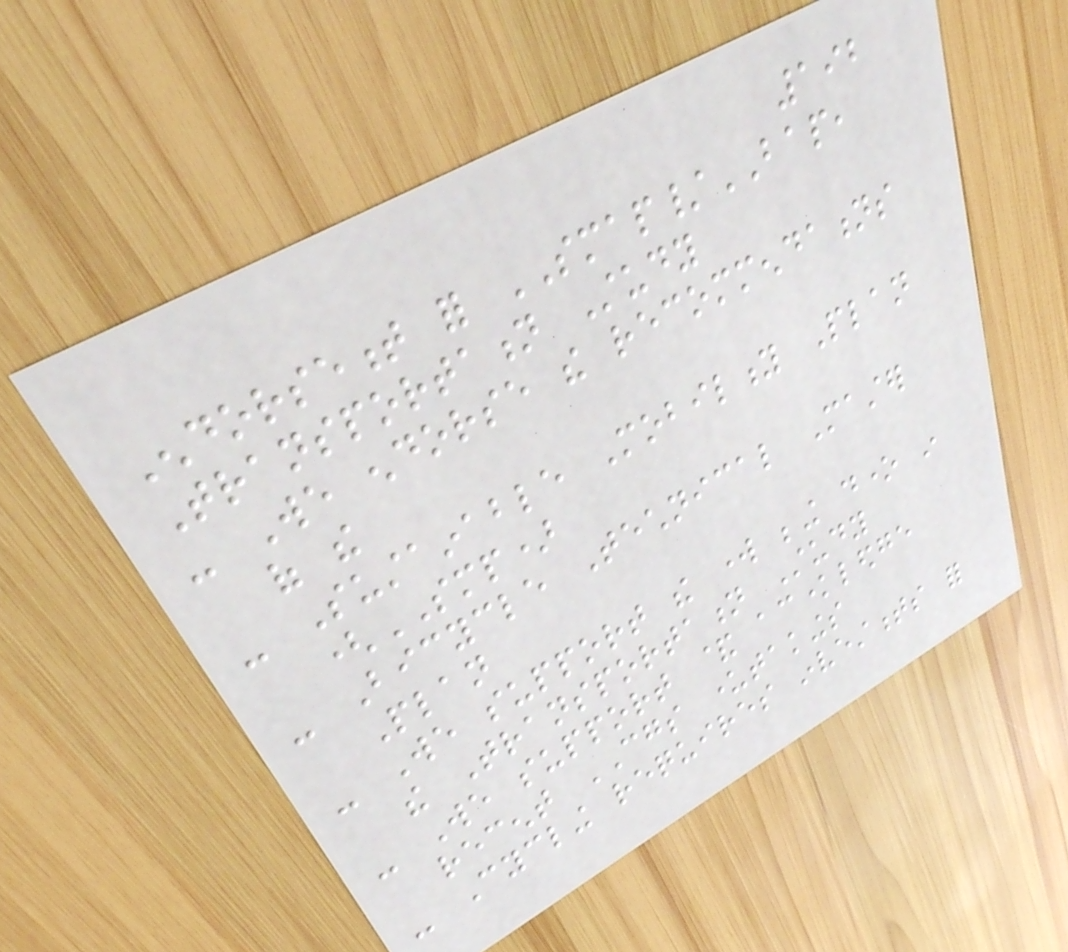192
Endorsement for SMAP/BAP,
Transportation Study
- We endorse the recommendations
of the
- Sustainable Mobility Plan
(SMP)
- Bicycle Technical Master
Plan
- We support the work being done in
the Transportation Study
- We support & acknowledge
recent CGS undertakings
- Cycling requires investments for
